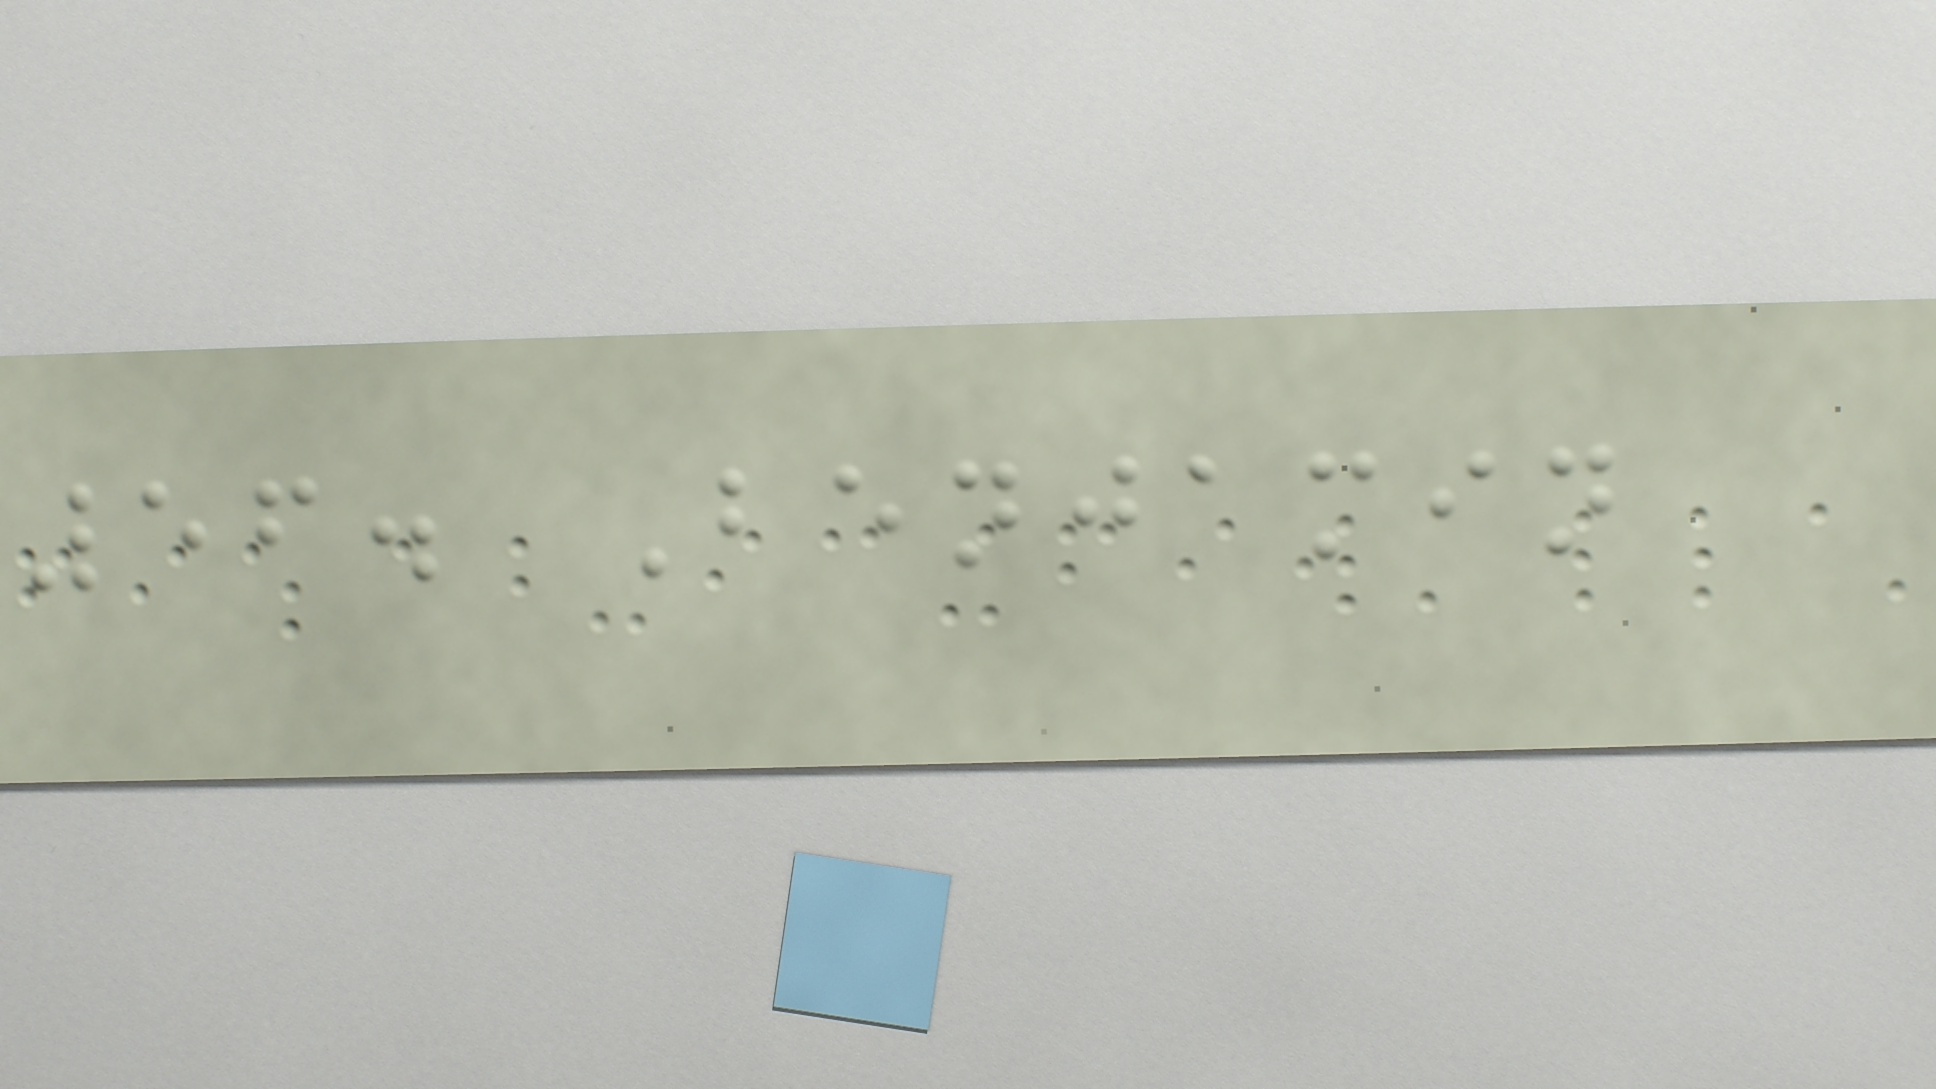56. Benjamin
